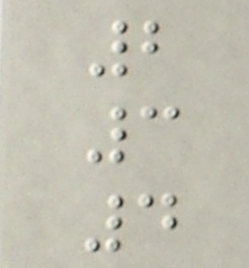2
3
4
